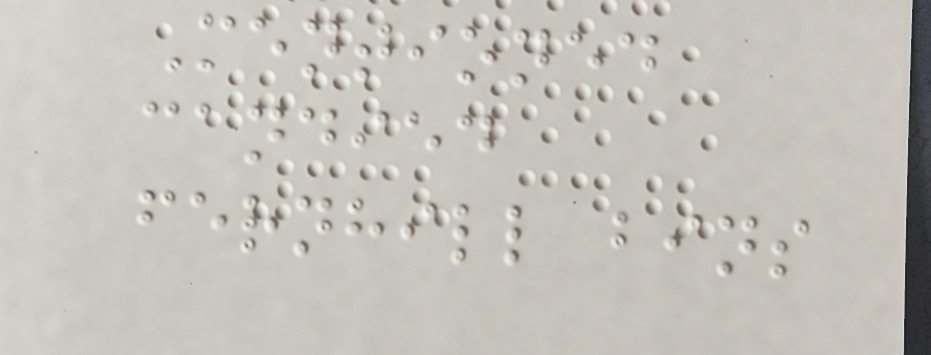Mentioned
candied
fernhill bins
